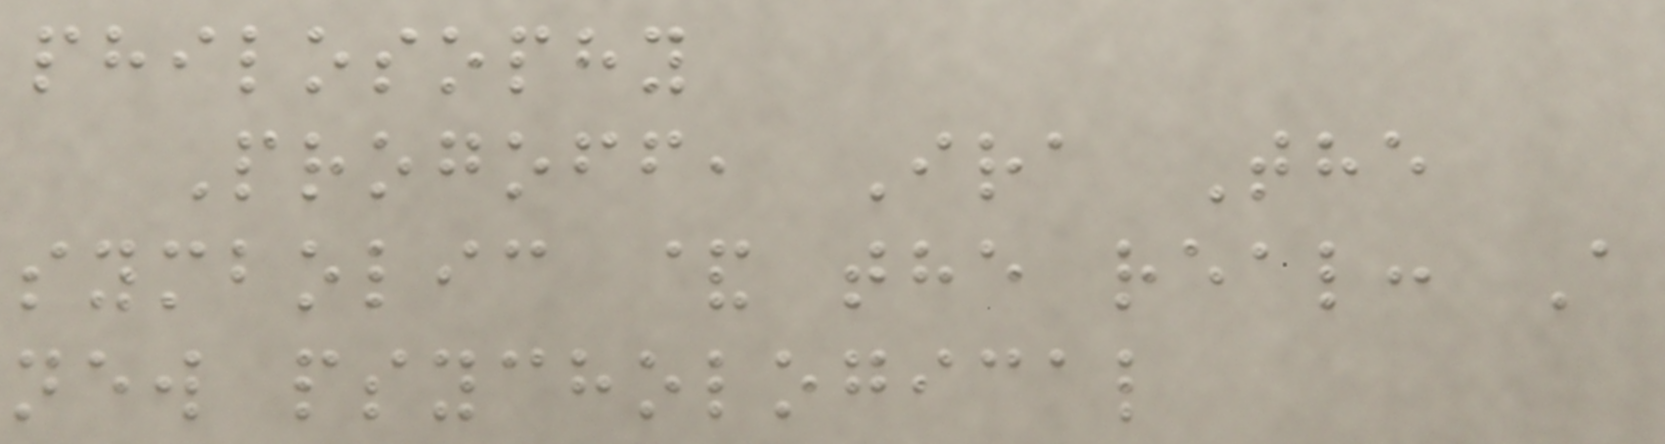philosophy
Progoff, Ira The
symbolic & the real: A
new psychological
